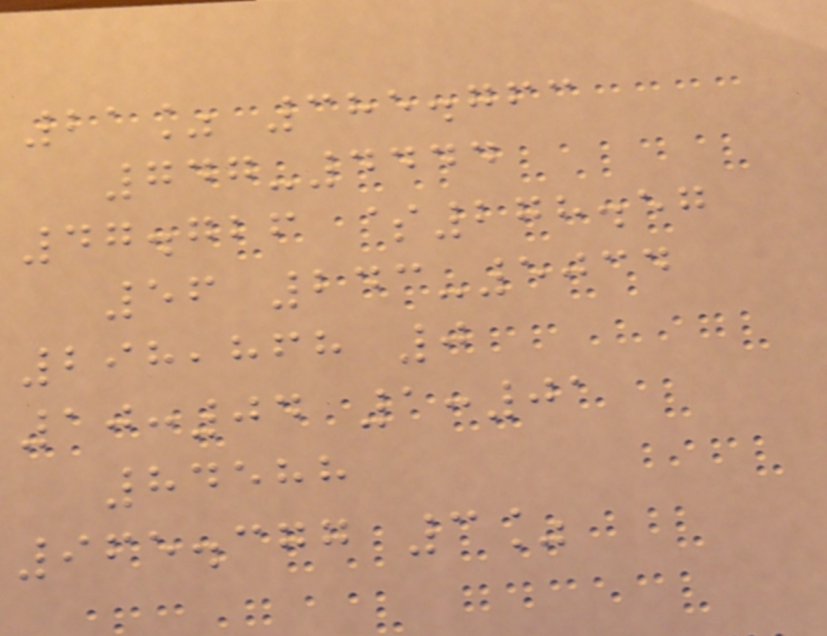21% 385.763
747-4444
47.726 $278.57
56 243-5034
298,868 0
10:04 1:01
84588
965.377 3%
